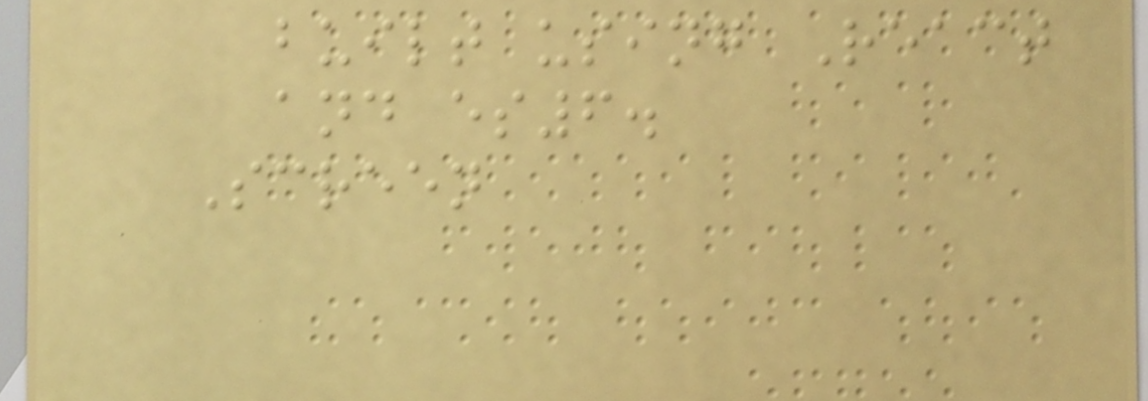built using React
and es6.
Screen
